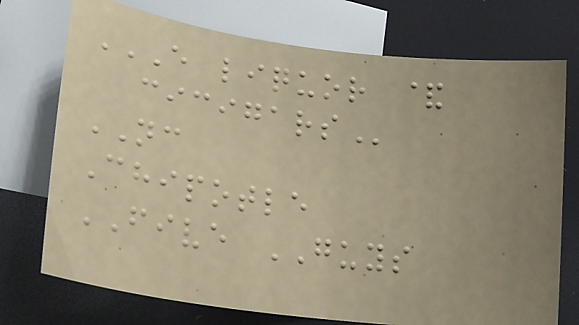E LIQUOR &
CICIGARS
NC
Chipotle
FIVE GUYS
